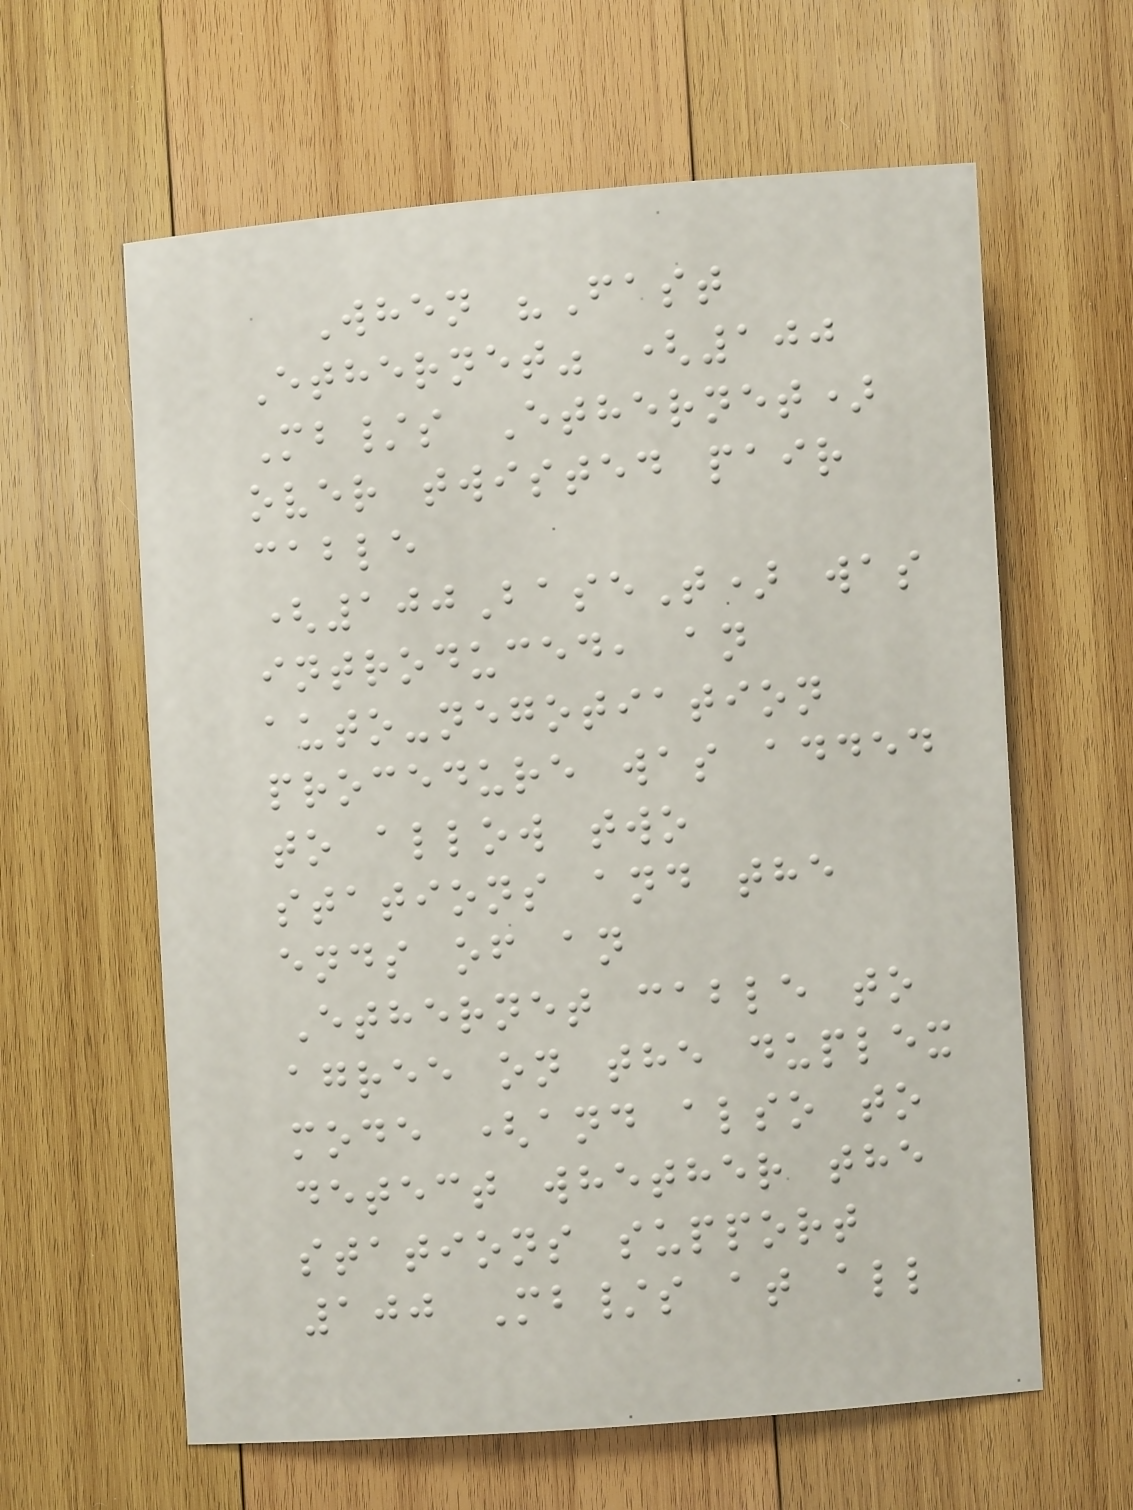When "Fast
Ethernet" (100
Mb/s Ethernet)
over twisted pair
cable
(100BaseT) was
introduced, an
auto-negotiation
procedure was added
to allow two
stations and the
ends of an
Ethernet cable to
agree on the duplex
mode (and also to
detect whether the
stations support
100 Mb/s at all
